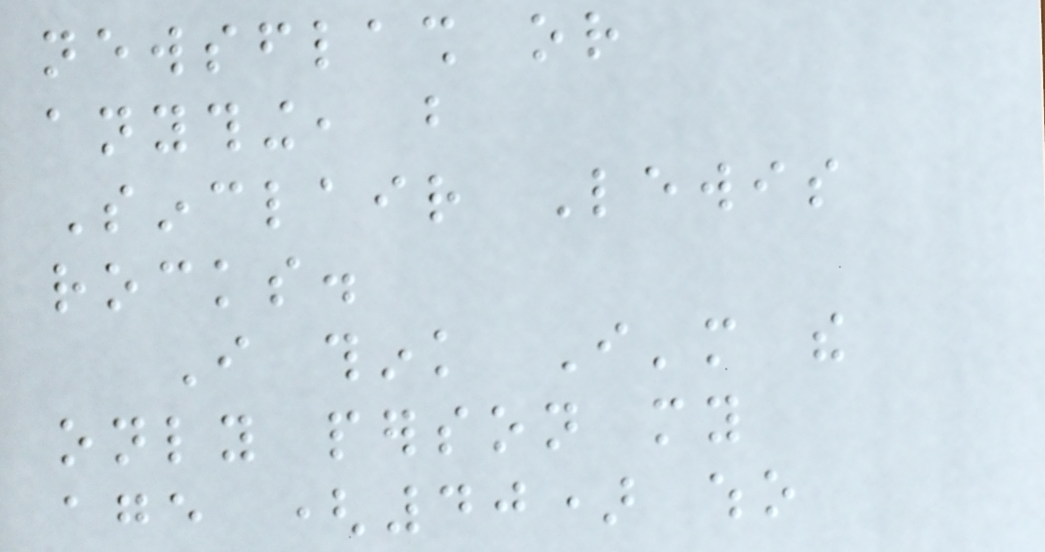newsflash or
anything, but
Sinclair Lewis
rocks.
I think I'm the
only person my
age (40) who
